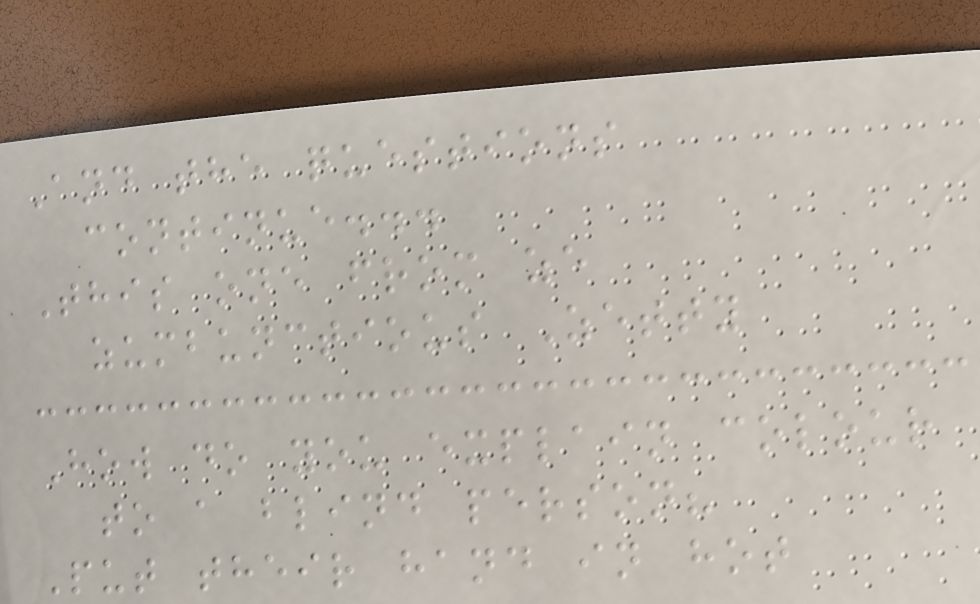And the questions
continue...
This one from ze
zumbunctious Zetty
How do you explain colour
to a blind person?
Put their hand in hot
